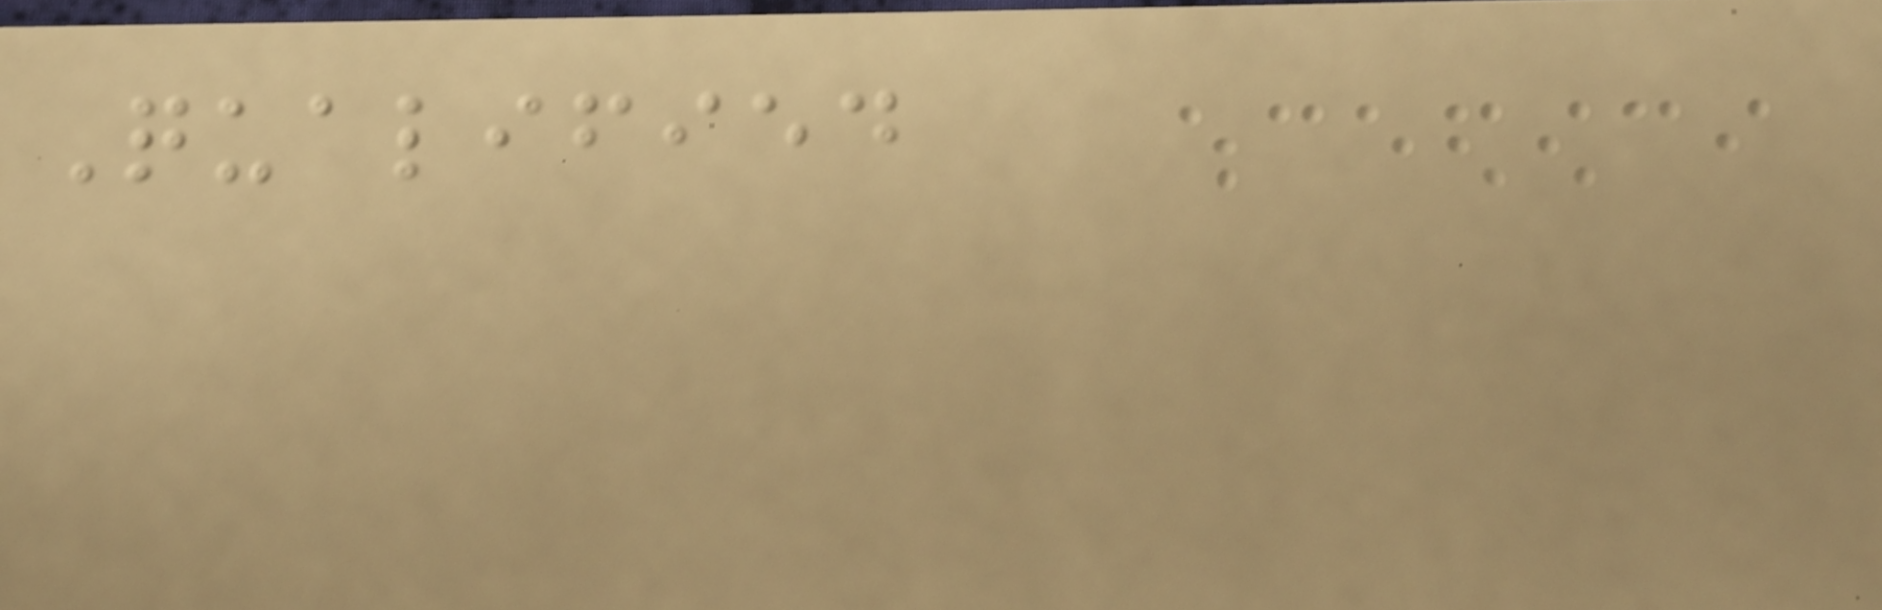Qualified
